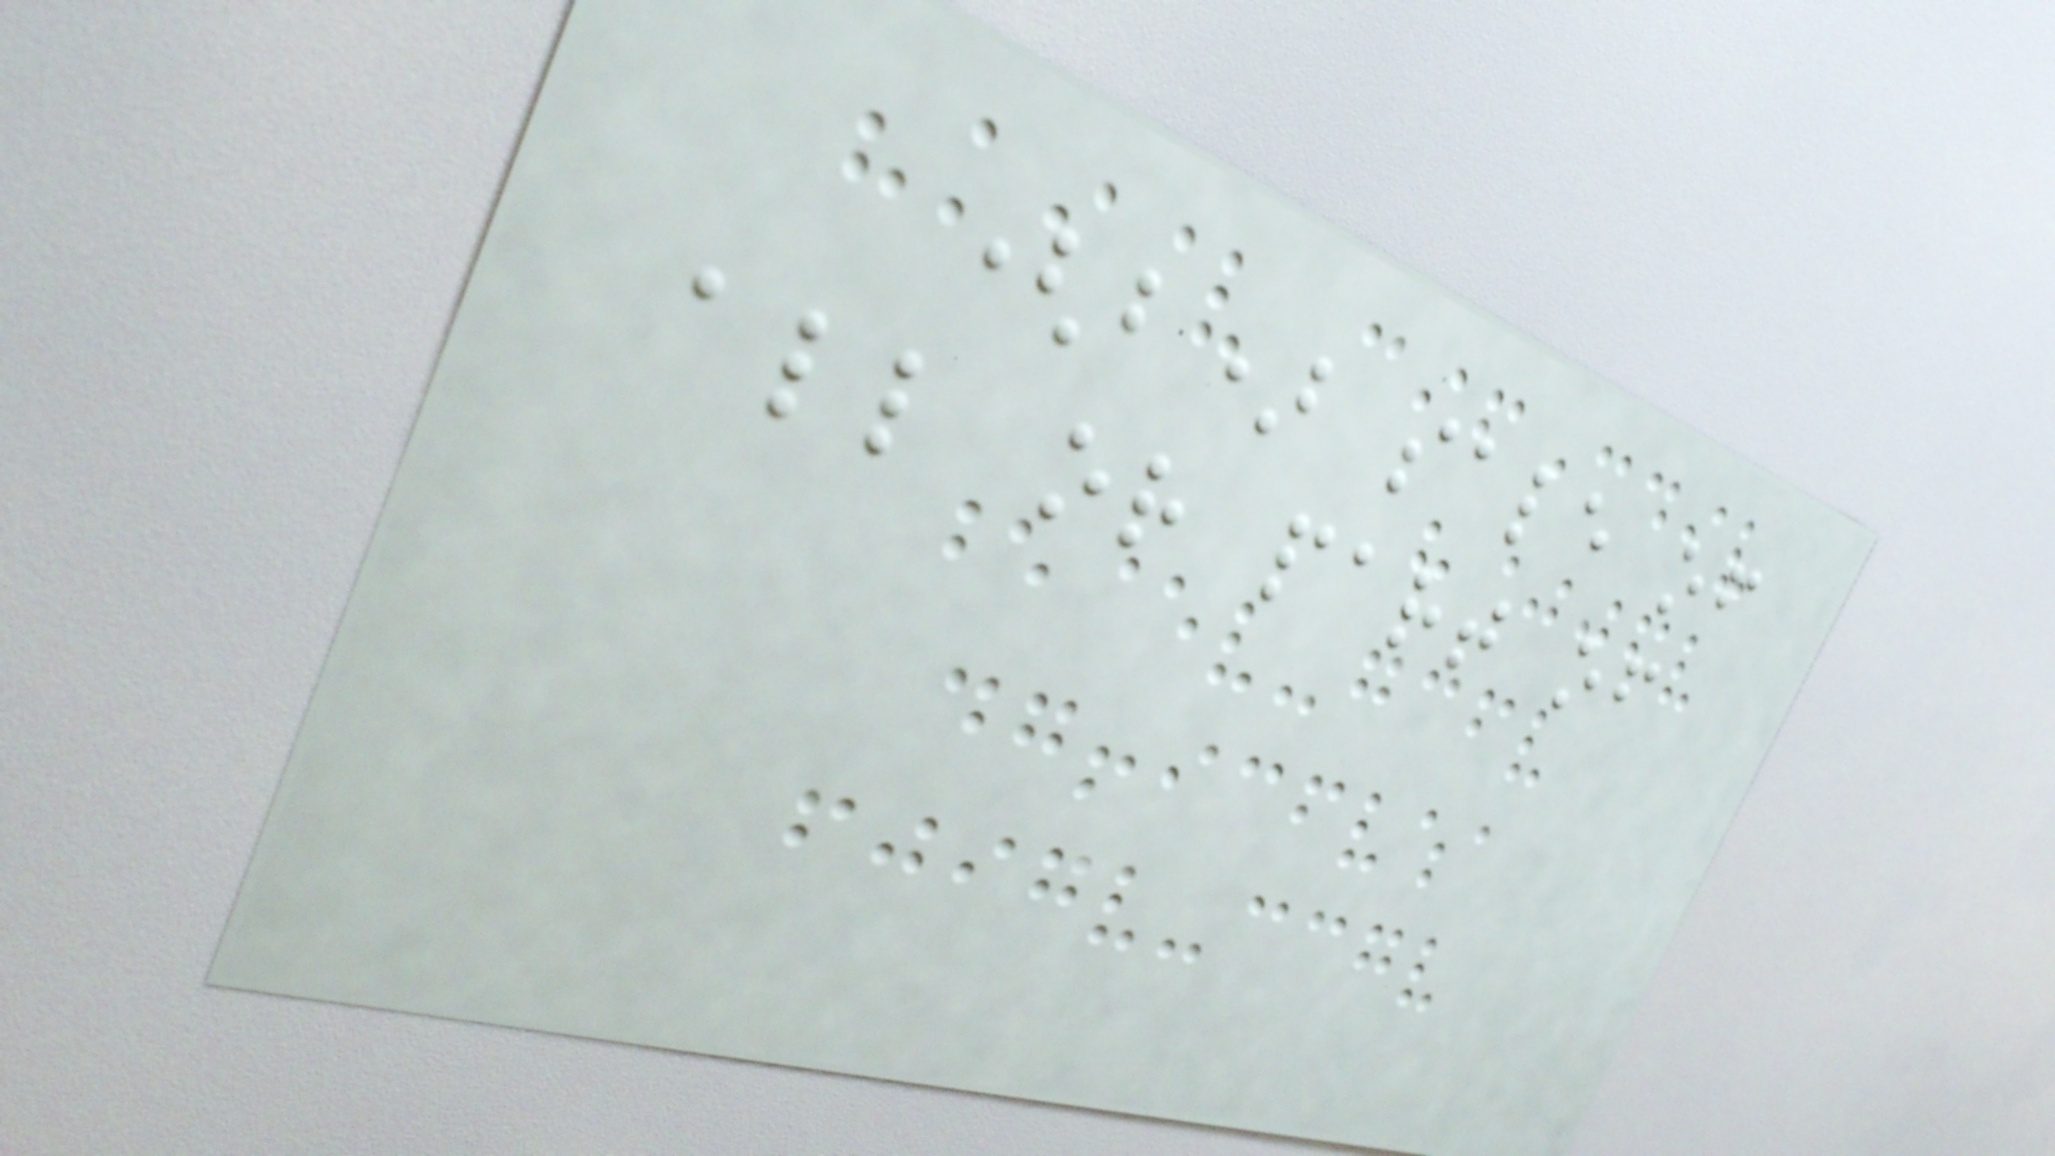(b) sale of
all or part of
